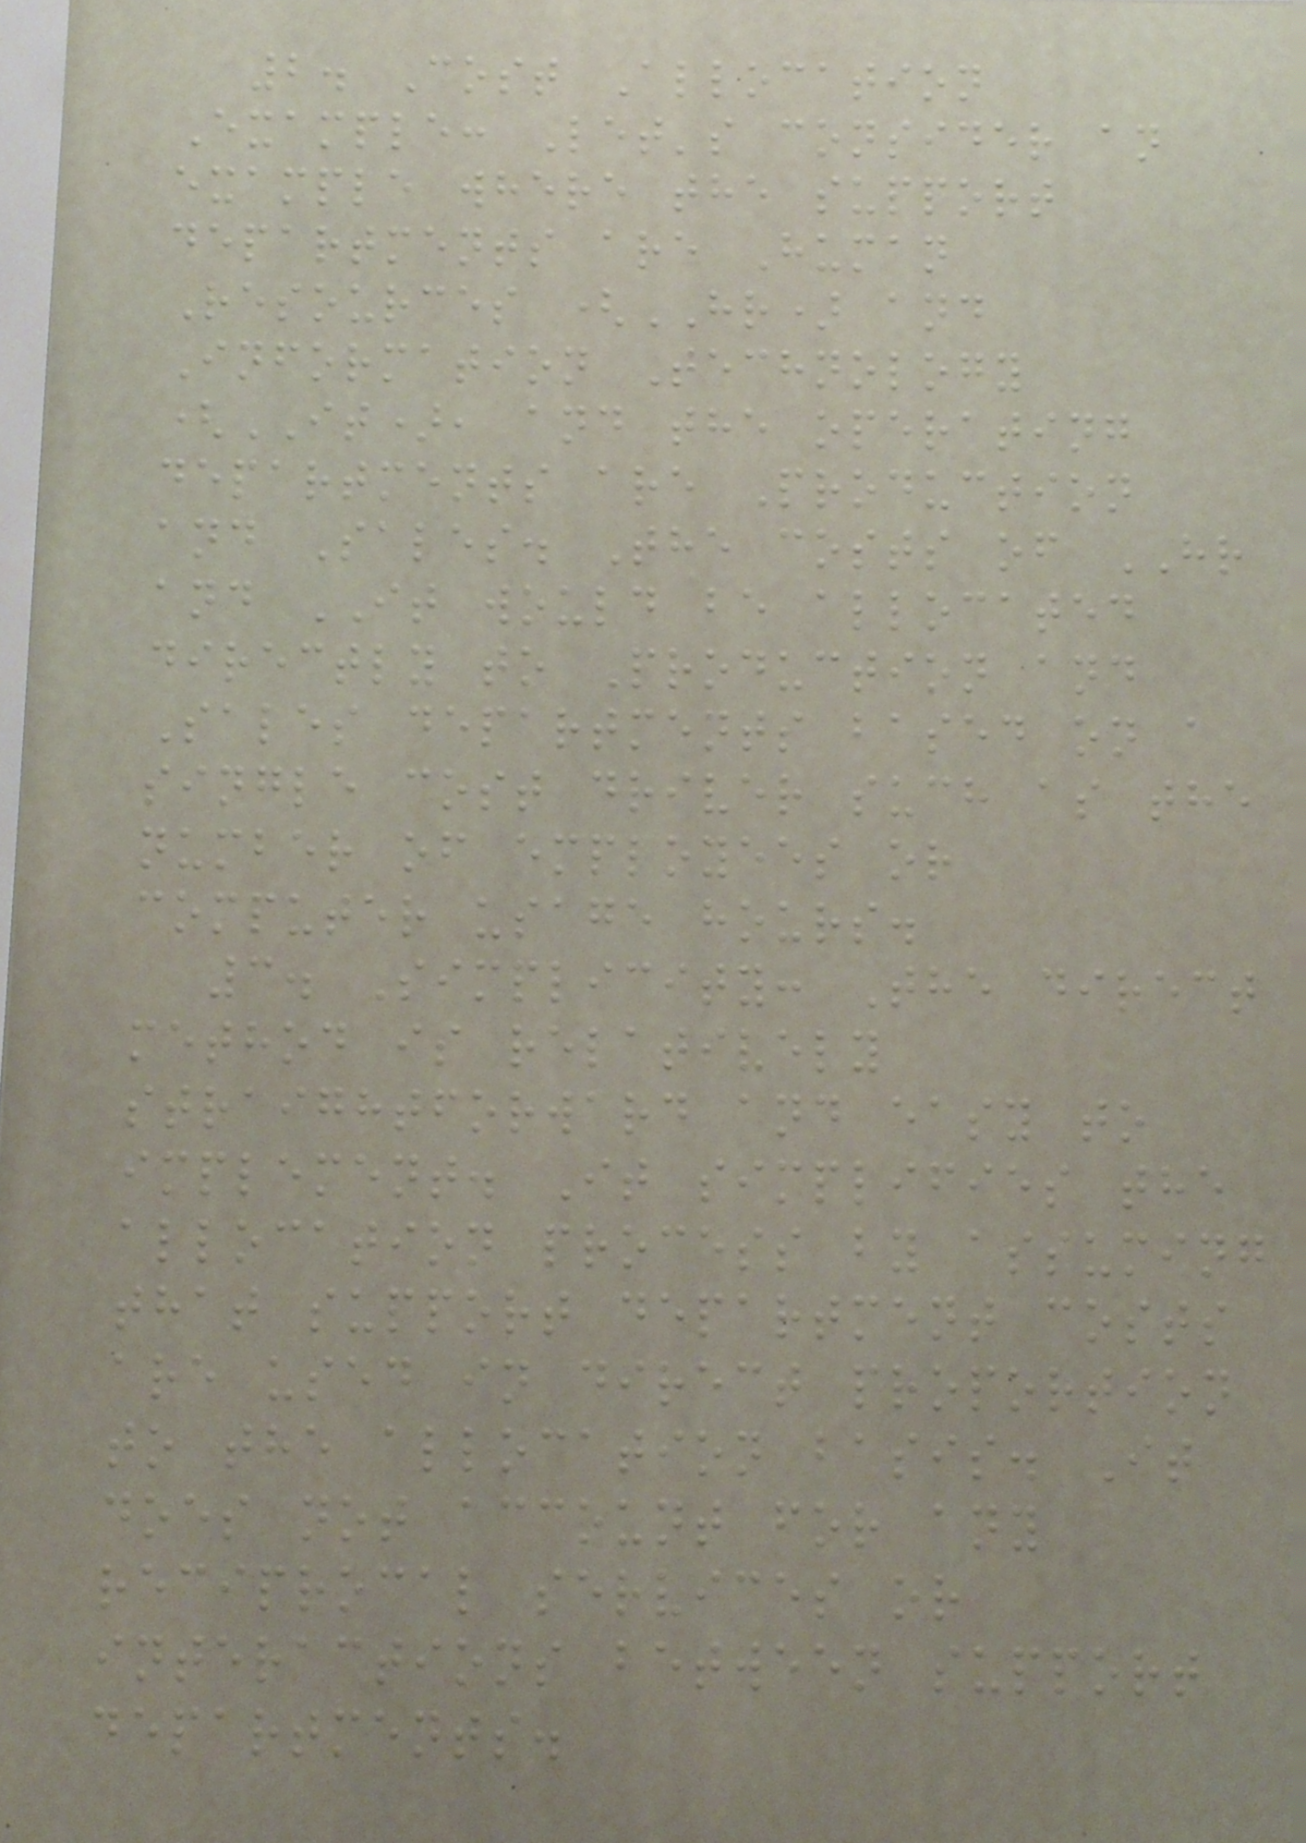2. Cost Allocation
Example: Let's consider an
example where the support
departments are Human
Resources (HR) and
Information Technology
(IT), and the operating
departments are Production
and Sales. The costs of HR
and IT would be allocated
directly to Production and
Sales departments based on a
single cost driver such as the
number of employees or
computer usage hours.
3. Simplicity: The direct
method is relatively
straightforward and easy to
implement. It simplifies the
allocation process by assuming
that support department costs
are used in direct proportion
to the allocation basis. It
does not account for any
reciprocal services or
interactions between support
departments.
